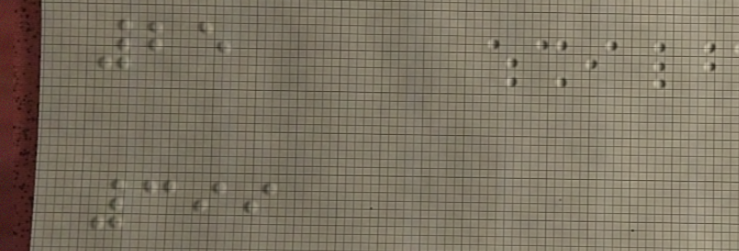25
399
